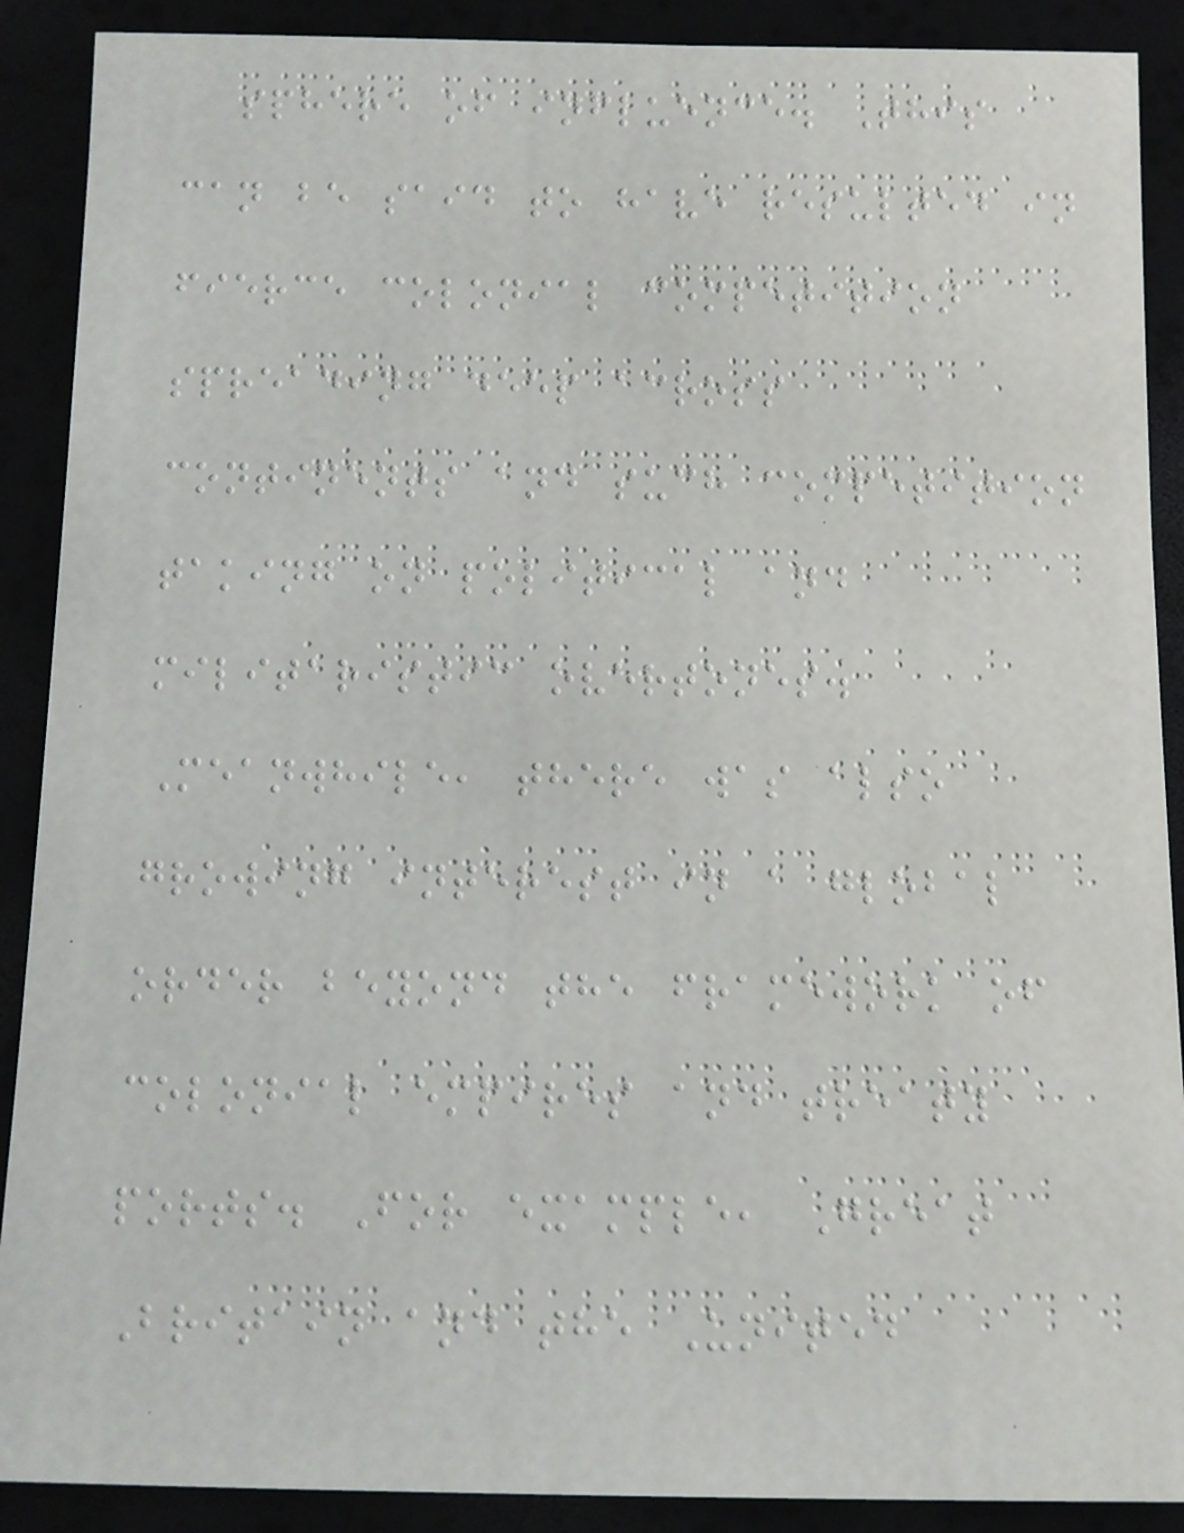sphere of influence. This
can be said to have resulted in
fierce colonial competition
spreading deep across
continents and such competition
taking on political and
militaristic overtones.
Meanwhile, there was also
growing interest in a global
order beyond the framework of
colonial empires and treaty
ports. For example, Great
Britain and the United
